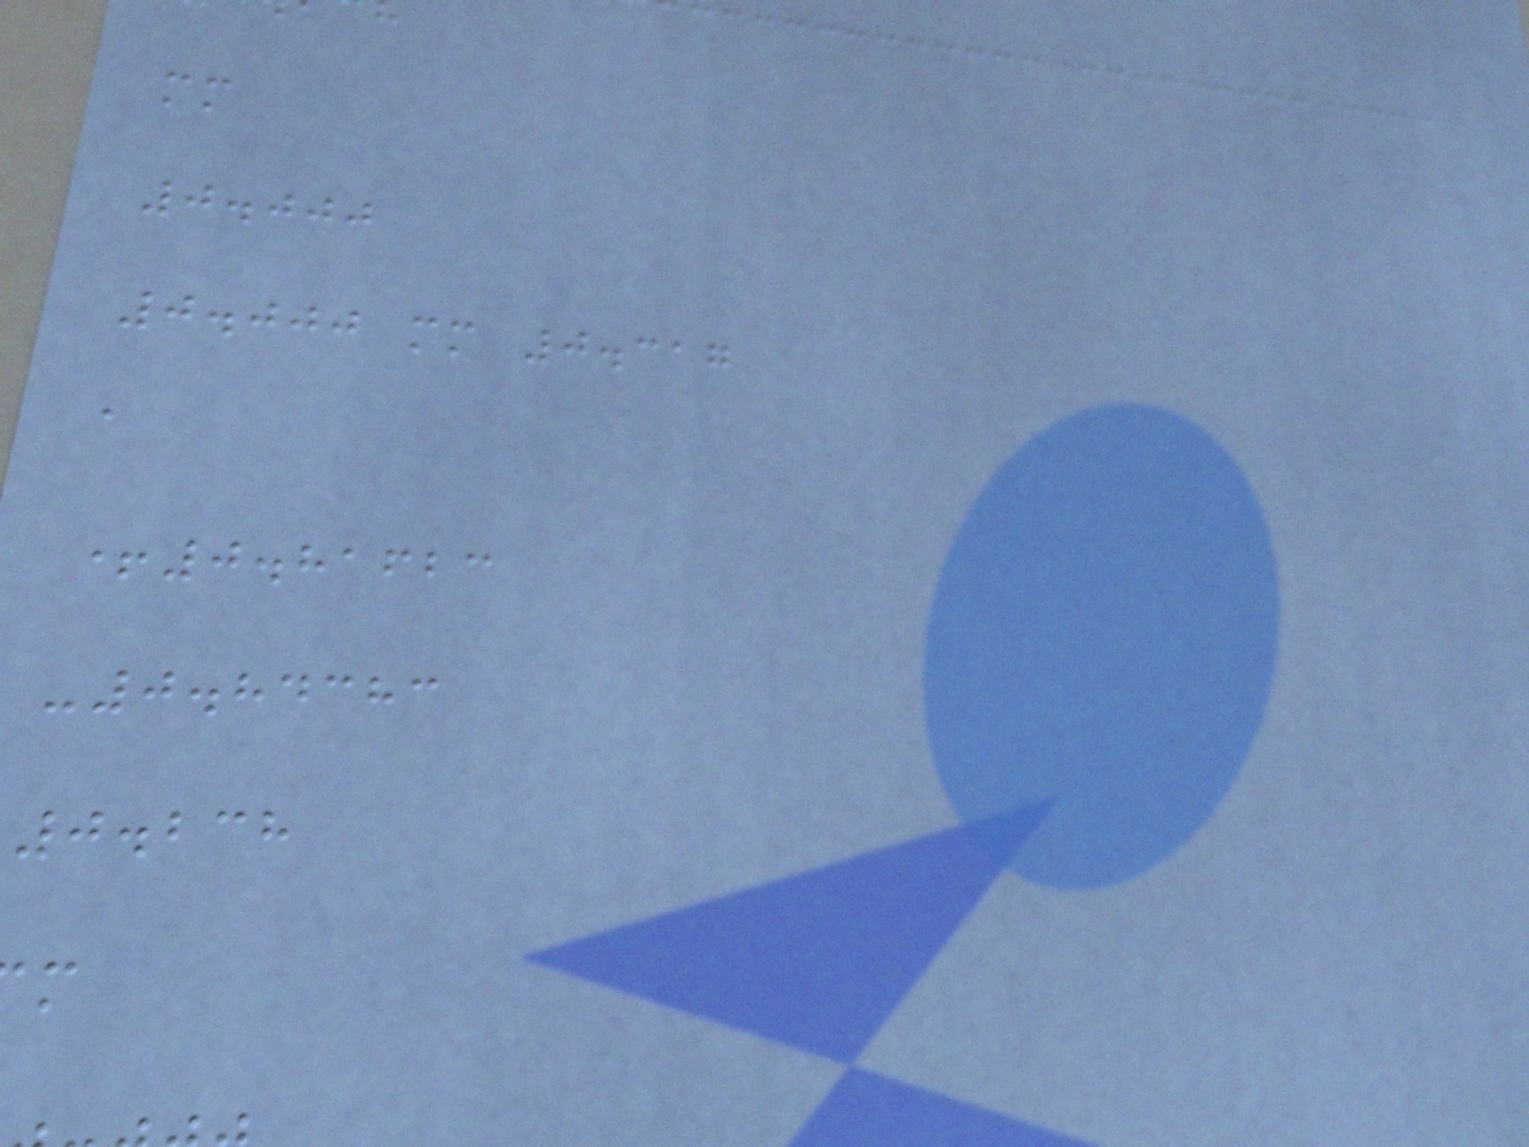mm
0.000
0.000 mm 0.317
a
+0.81623
-0.84383
0.238
